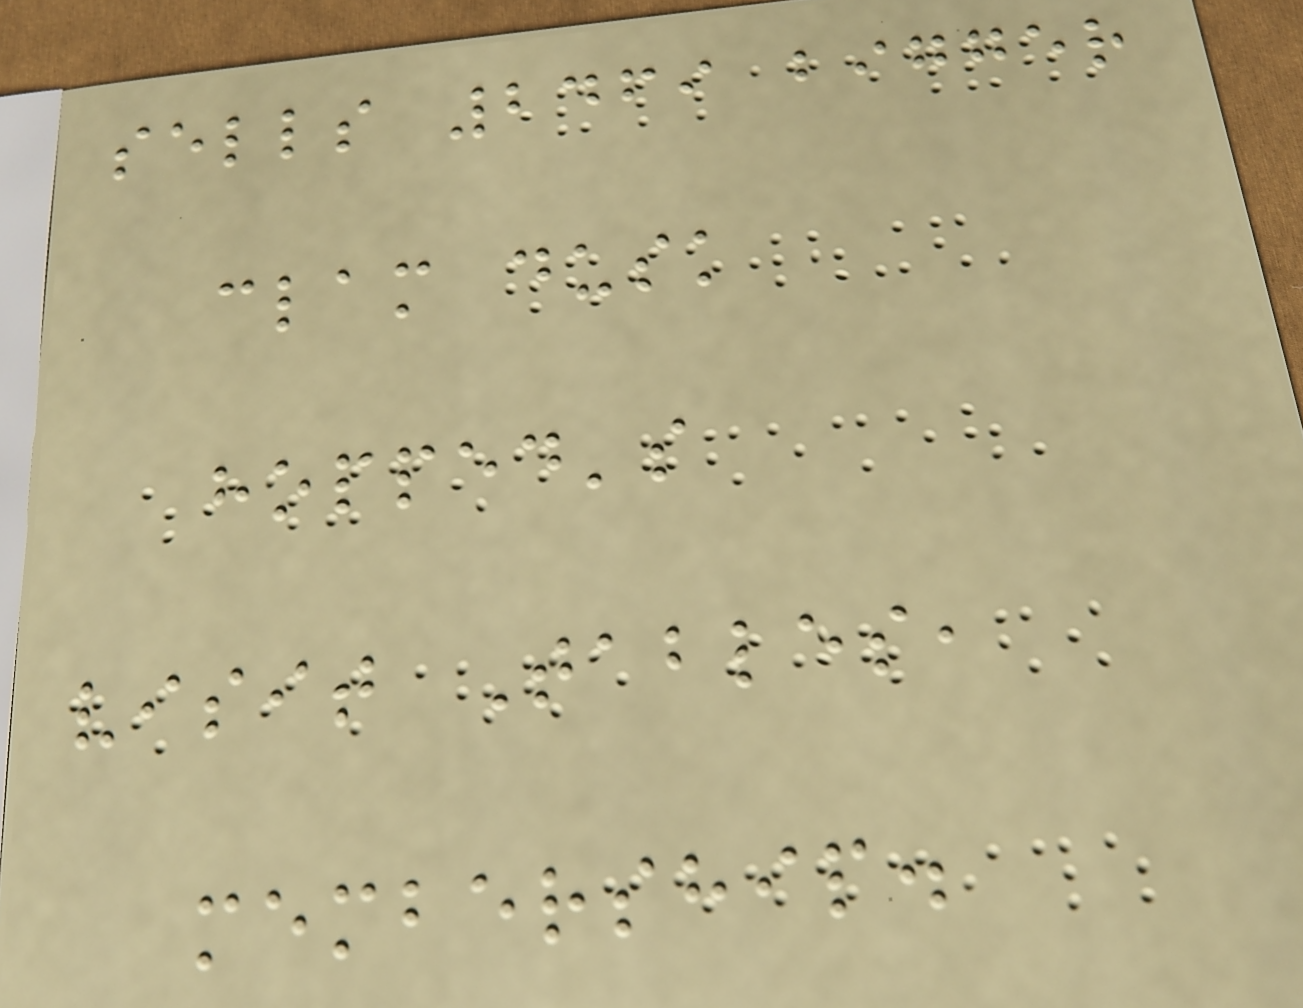sells 2469 bigger
clam dusk
hopped's
visit Tables,
membership.
